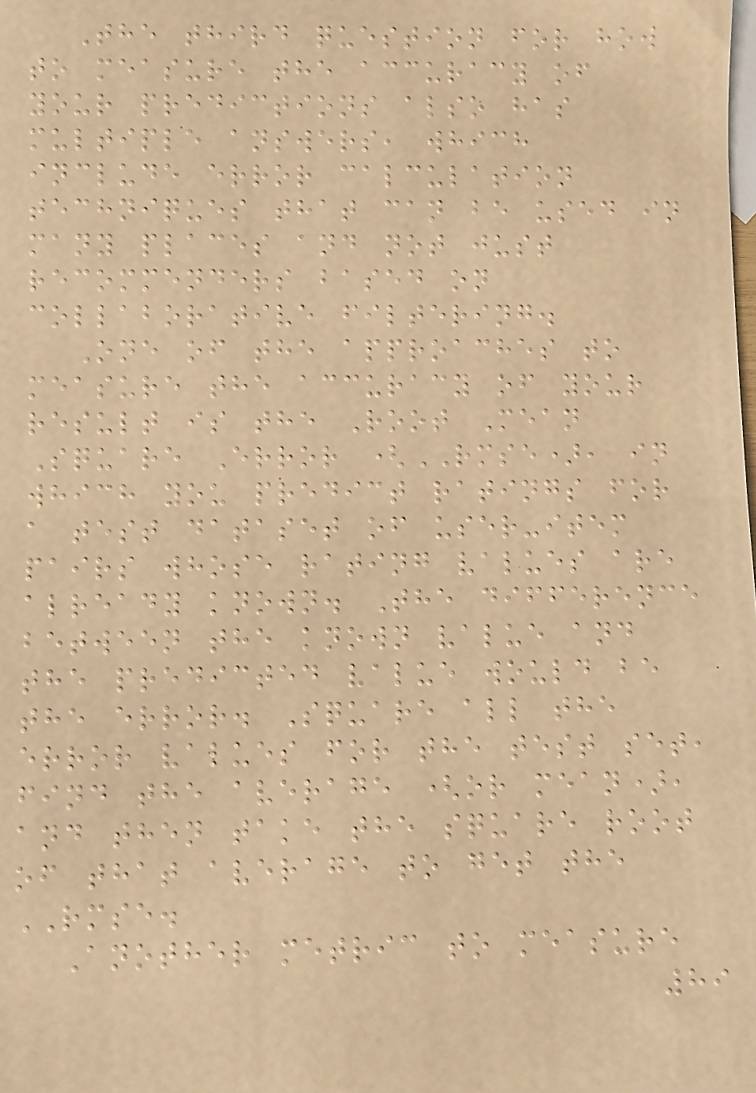The third question for how
to measure the accuracy of
your predictions also has
multiple answers, which
include error calculation
techniques that can be used in
many places and not just
recommenders based on
collaborative filtering.
One of the approaches to
measure the accuracy of your
result is the Root Mean
Square Error (RMSE), in
which you predict ratings for
a test dataset of user-item
pairs whose rating values are
already known. The difference
between the known value and
the predicted value would be
the error. Square all the
error values for the test set,
find the average (or mean),
and then take the square root
of that average to get the
RMSE.
Another metric to measure
89
